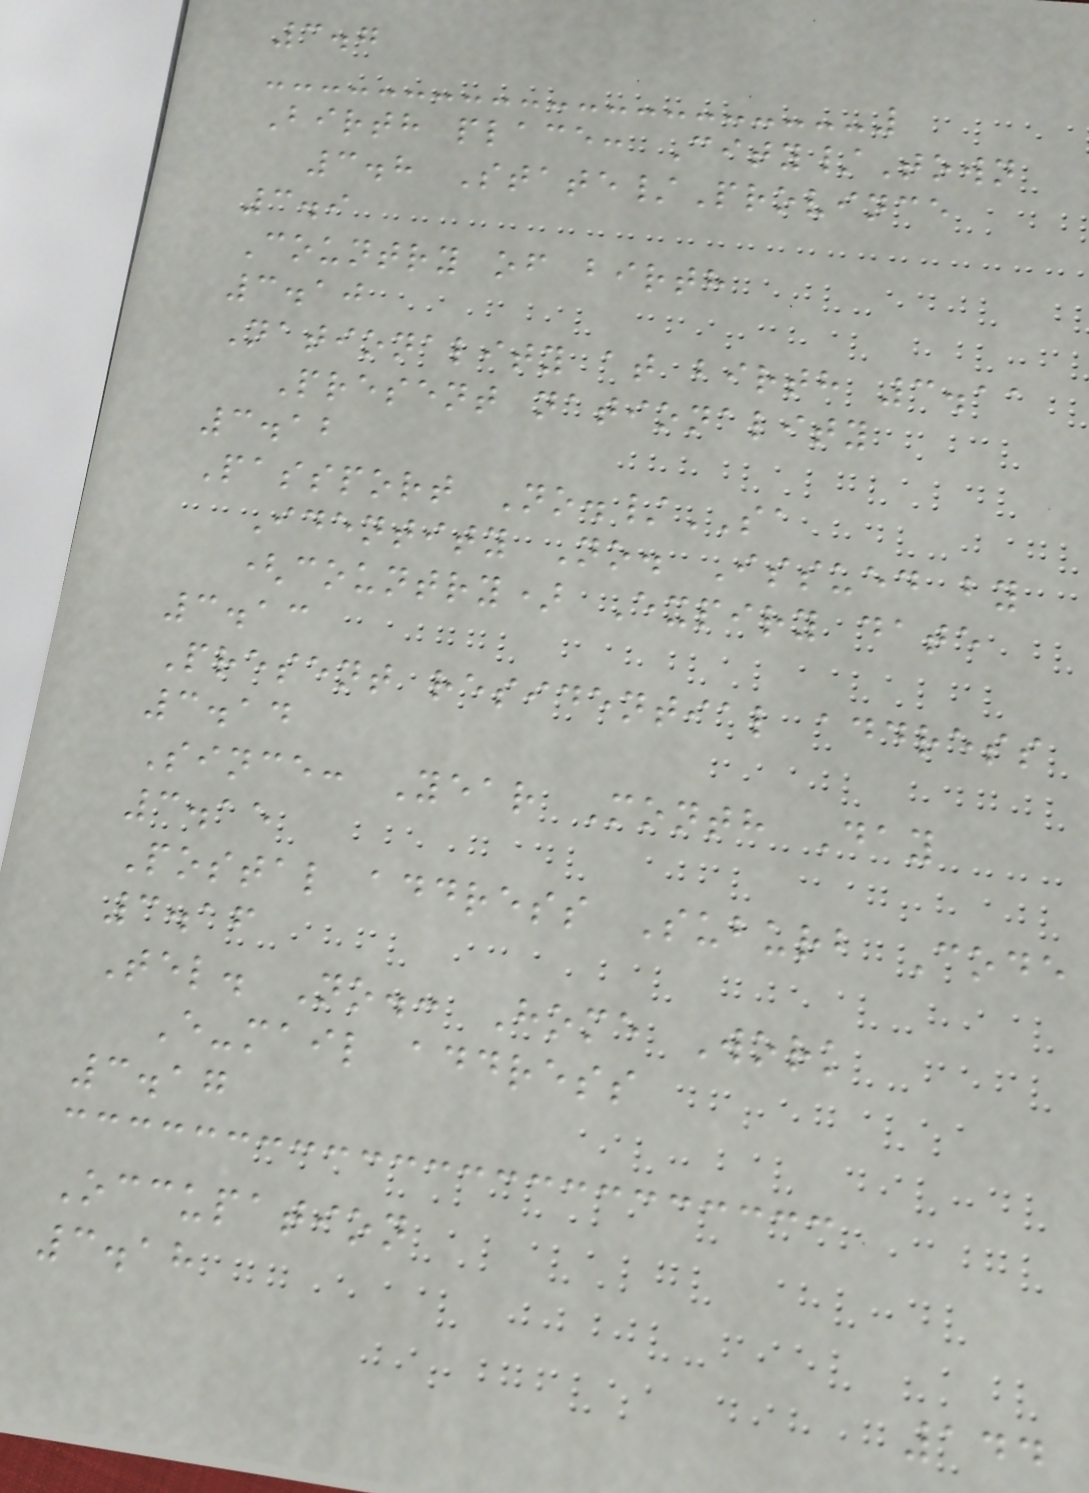3.7
Birth place: City/Town
3.8 State/Province
3.9
Country of birth
3.10
Nationality at birth 3.11
Present nationality
3.12
Passport No./SA
Identity No. Issued by
(country) Expiry date
3.13
Present residential address
3.14
Since: Year Month Day
3.15
Postal address Suburb Code
3.16
Tel. No.: Home Work
E-mail address
3.17
Occupation
3.18
144
